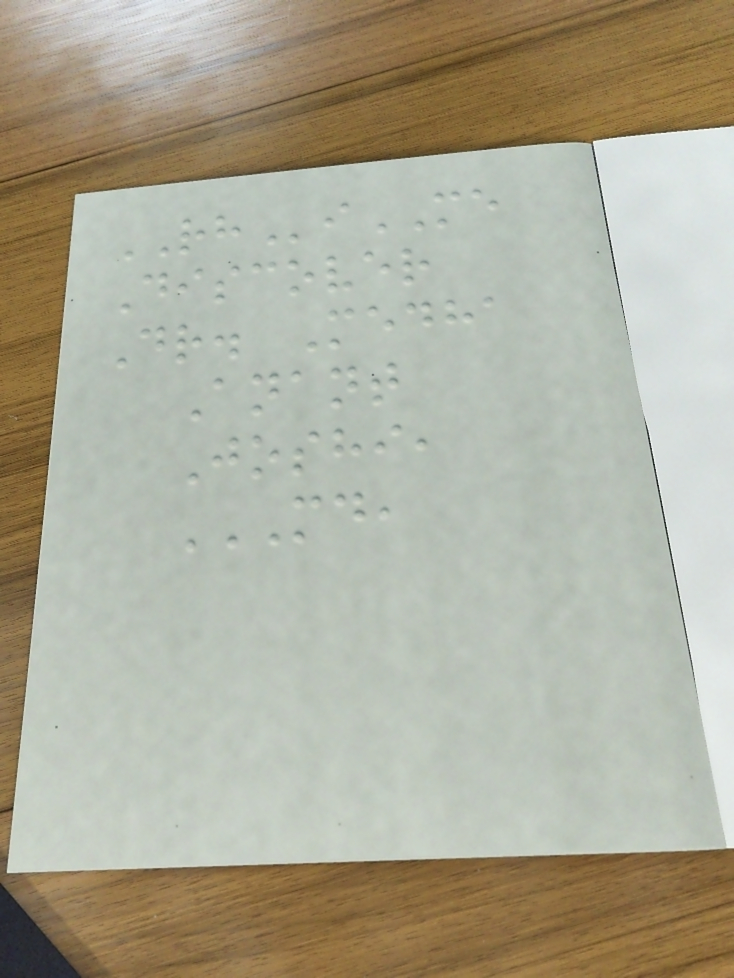RHiME
Discover
Dr. Medha
Anant
Joshi,
MD,
